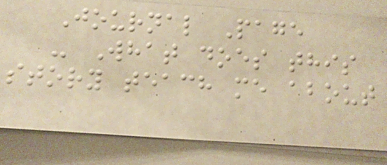Journal Page
- What does this
story teach me about
